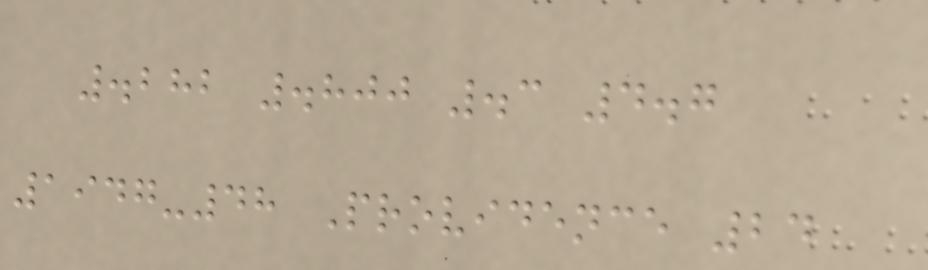.282 .800 .3 4.7
1947-48 Providence 24
